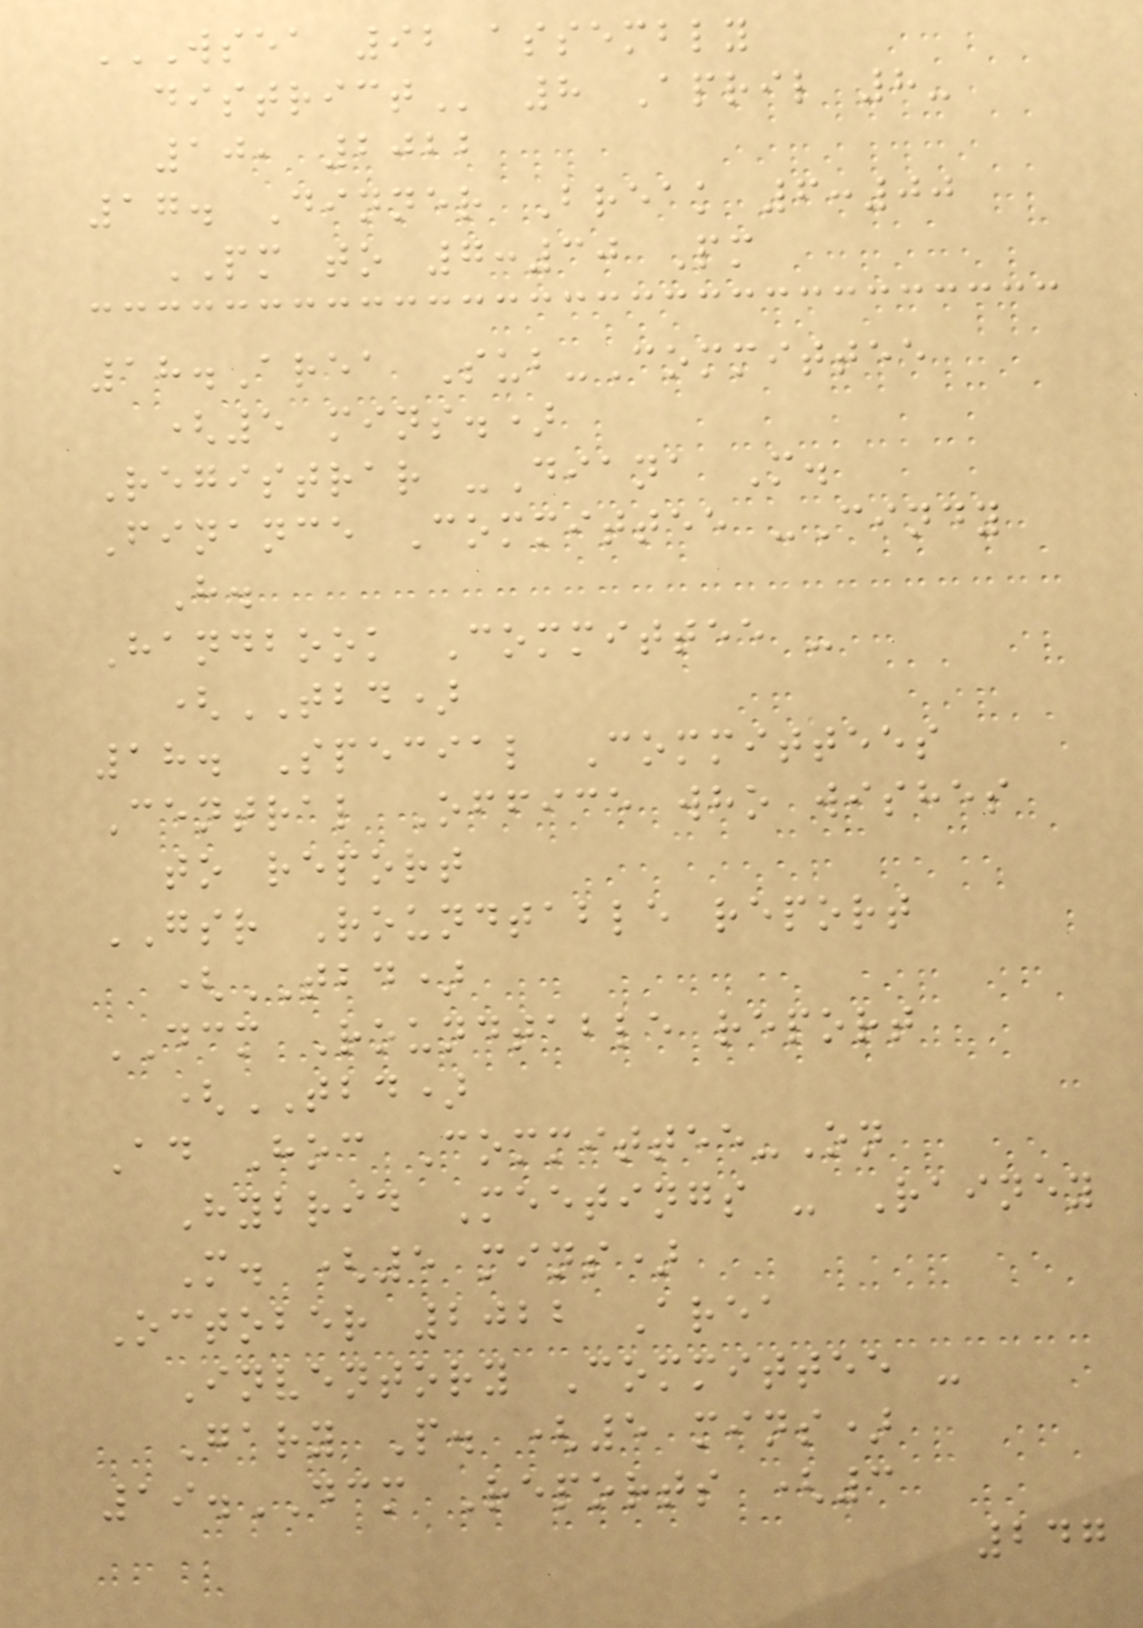WSEA 92 ASSEMBLY
DISTRICT 8 April 8-
10, 2022
17. Dinner Break 6:00
PM to 7:30 Pm
18.Area Sub-Committee
(5 mins.)
Registrar -Diana M.
Finance Committee -Cindy
H.
Handbook Committee -
(TBD)
18. Special Committees
Central Office who wishes
to report
GSR Roundtable report
(TBD)
DCM Roundtable report
(TBD)
Ad Hoc Committee-On
Hybrid Meetings - Rainey
M. (5 mins)
October 2022 Area
Inventory Committee -
Gary P. (5 mins)
19.DCM Reports (3
247
